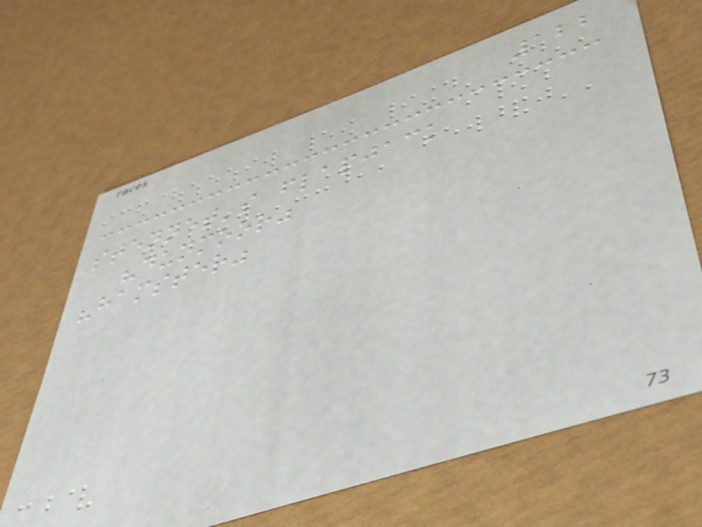122
stennet's flapjack
"dunmoor"
"hamster"
